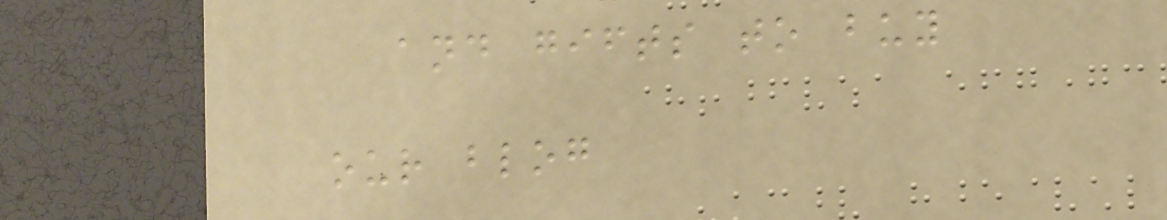and gifts to buy
our blog
